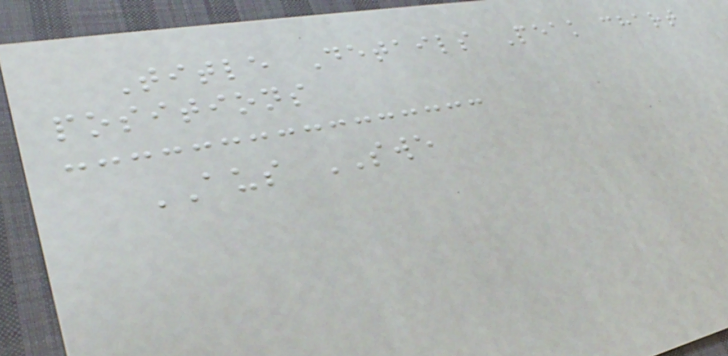Title Details Peak chart
positions
AUS SWE
